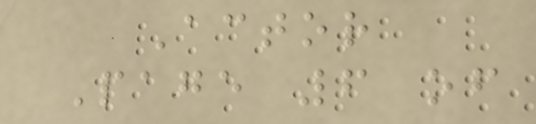Actor
Page 6 of
